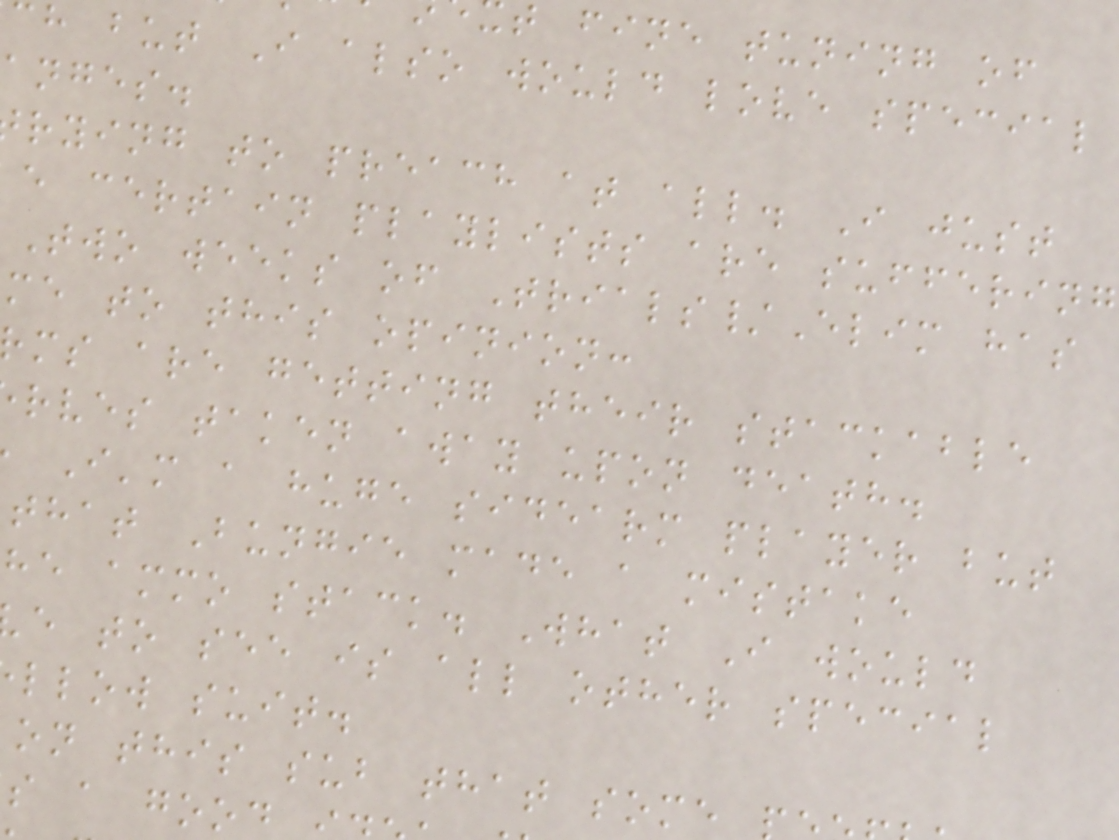t fine tuning of
h but I also would love special
anges.
rying to preach at all. I just
e certain playlists are suffering
Two weeks of Trials/Elim has
me to this opinion:
ms are getting their stackable
rves taken away upon death.
I'm a huge sidearm player but
that Bungie made a mistake
he ammo stack. What I would
e to see is all other special
llow suit.
on this sub that some
